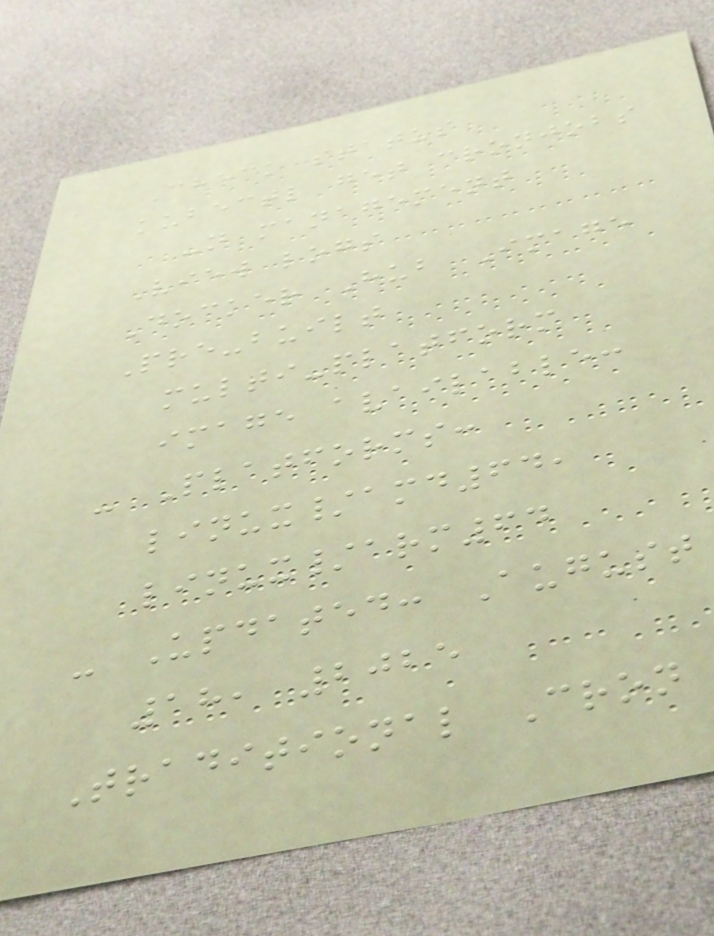Check status
kubectl get cronjobs
-n management
View logs
Docker Hub Image
Pre-built
multi-platform
image available:
- Platforms:
linux/amd64,
linux/arm64
- Updated: August
18, 2025
Traditional Cron
